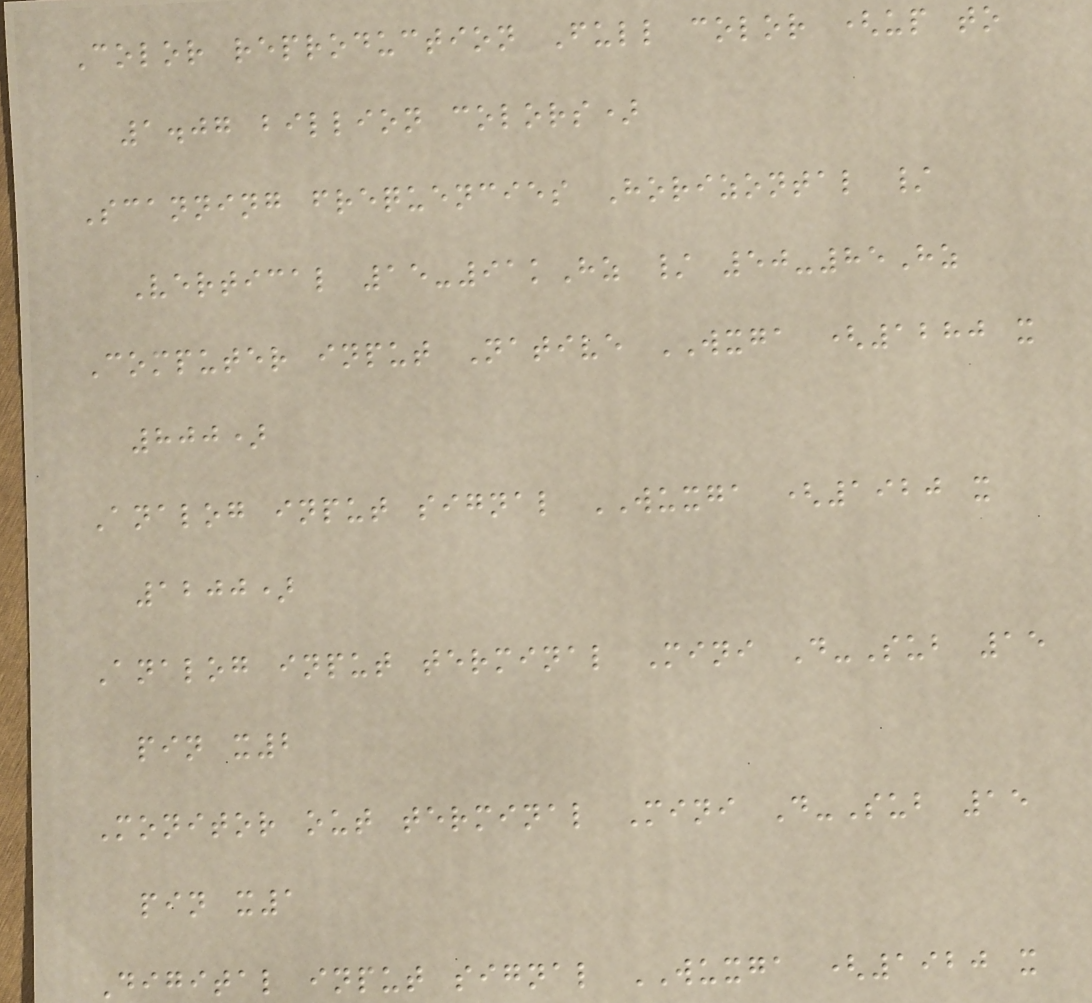Color reproduction Full color (up to
1.07 billion colors)
Scanning frequencies Horizontal /
Vertical 15-91kHz / 50-85Hz
Computer input Native WXGA (1280 x
800)
Analog input signal WUXGA (1920 x
1200)
Analog input terminal Mini D-Sub 15
pin x2
Monitor out terminal Mini D-Sub 15
pin x1
Digital input signal WUXGA (1920 x
